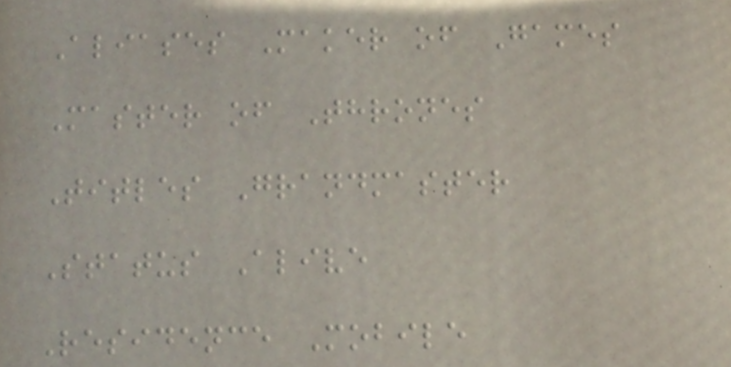Aliases Maker of Games
Master of Thrones
Titles Grandmaster
Status Alive
Residence Mobile
